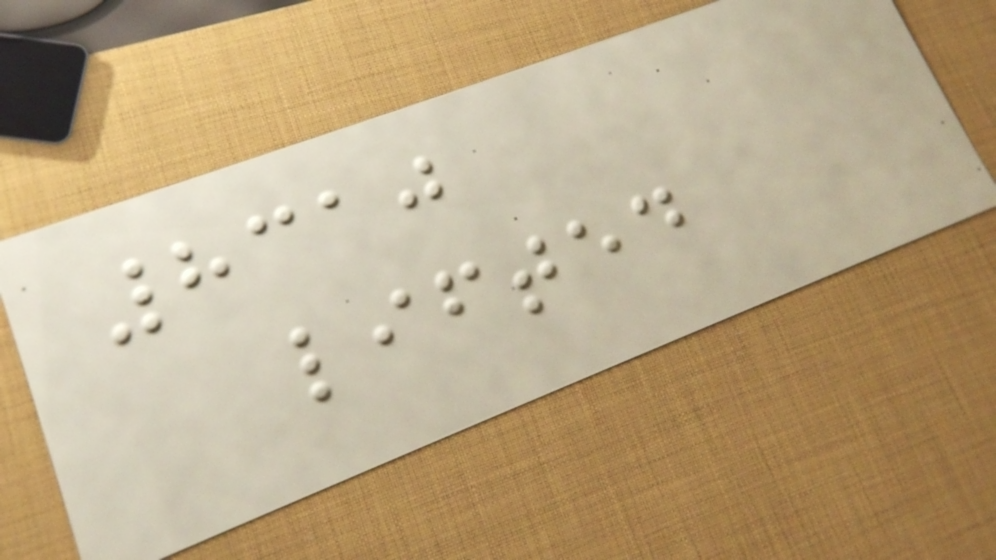8310
lifted
